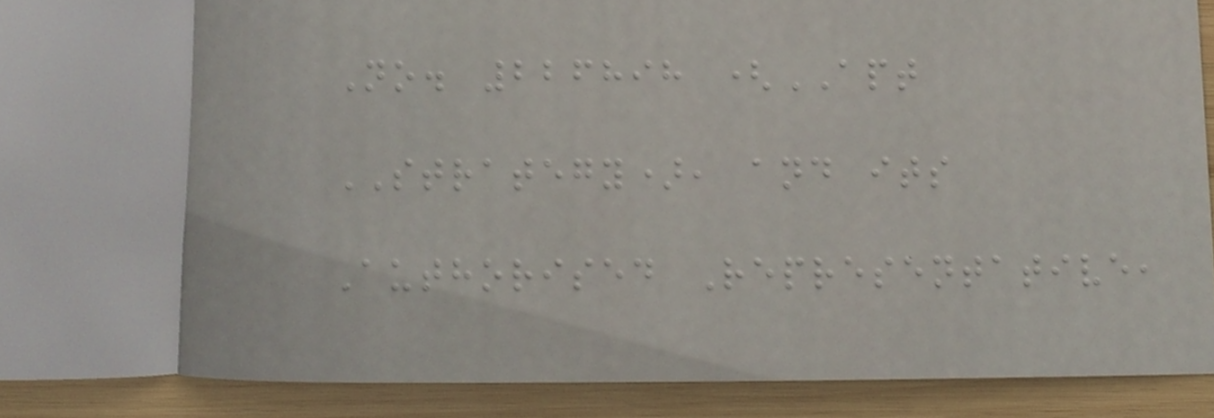No. 226898 (APT
STRATEGY), and its
Authorised Representative,
